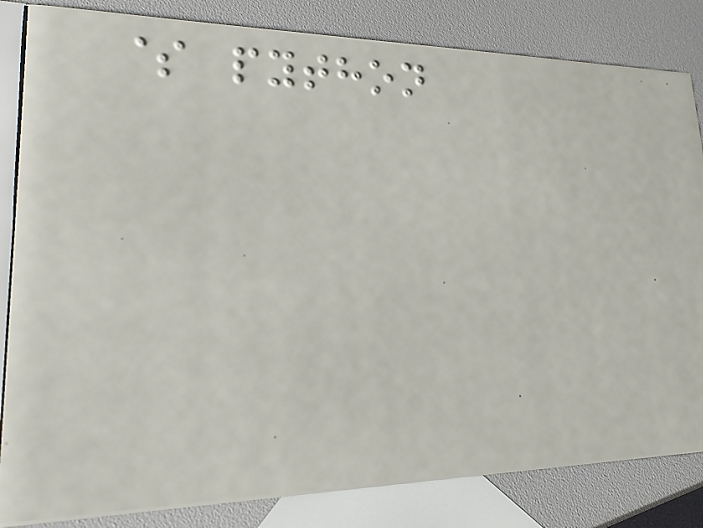$ python
